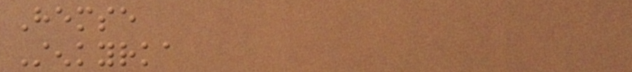Hemse
Stenkyrka
